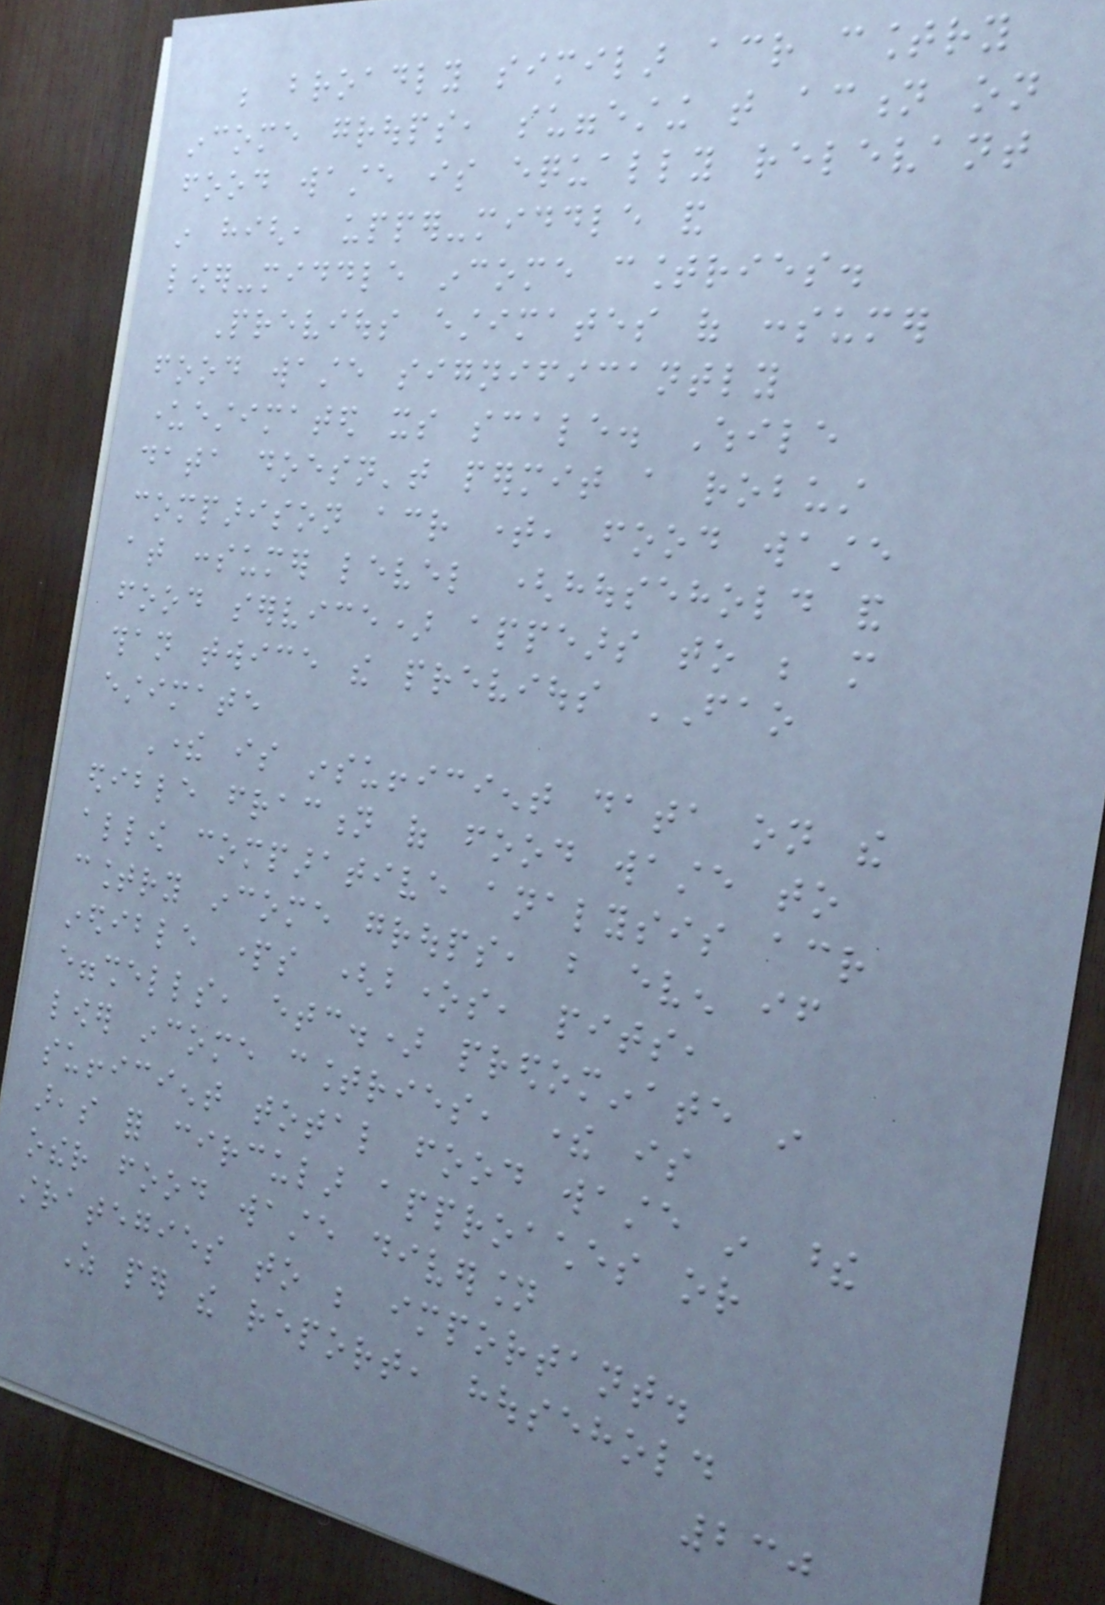be broadly similar across country
income groups, suggesting that action on
food waste is equally relevant
in high, upper-middle and
lower-middle income countries.
Previous estimates of consumer
food waste significantly
underestimated its scale. While
data doesn't permit a robust
comparison across time, food waste
at consumer level (household and
food service) appears to be more
than twice the previous FAO
estimate
There is insufficient data on the
edible fraction of food waste to
allow comparative analysis across
country income groups, but even if
inedible parts (bones, pits,
eggshells, etc.) predominate in
lower income countries, there is
sufficient total food waste in these
areas for circular approaches or
other food waste diversion
strategies to be important.
As per the report, household
230
